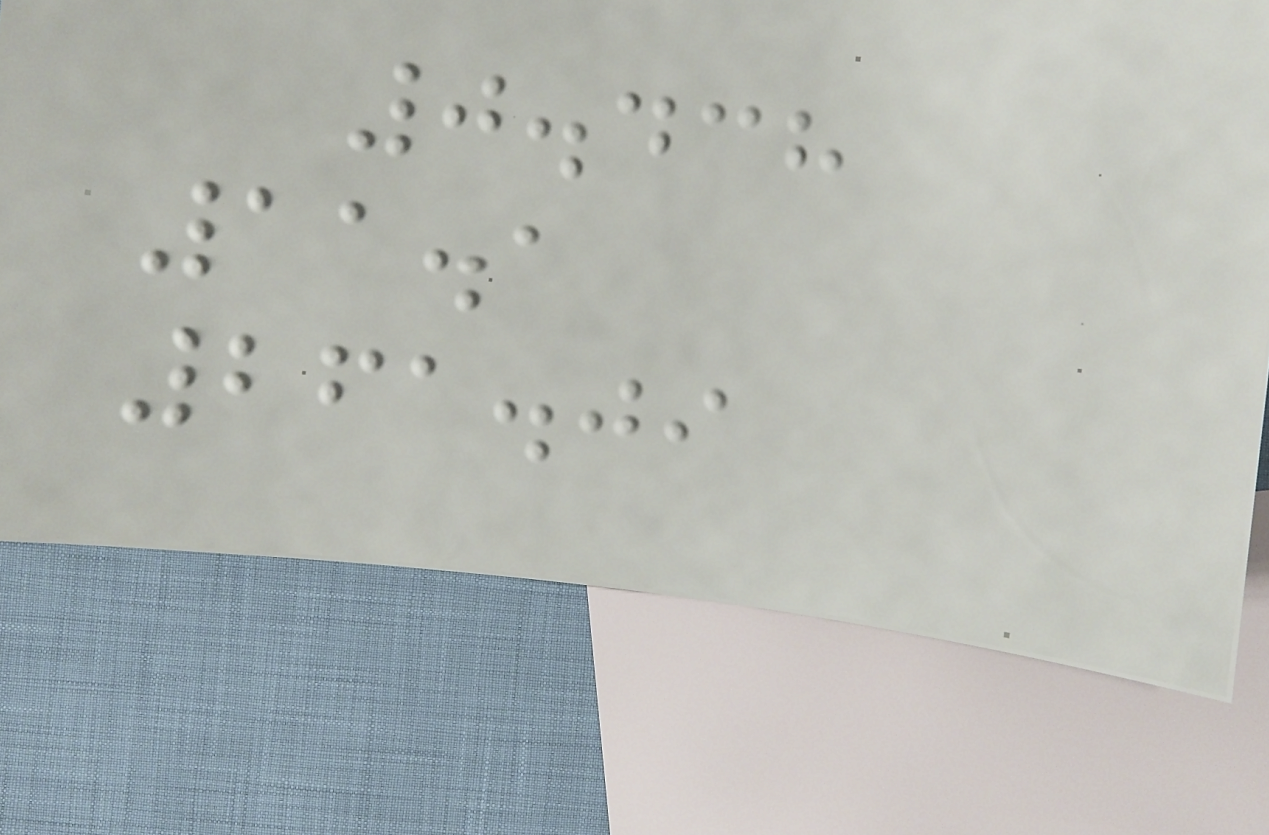0.438
11.1
261.09
